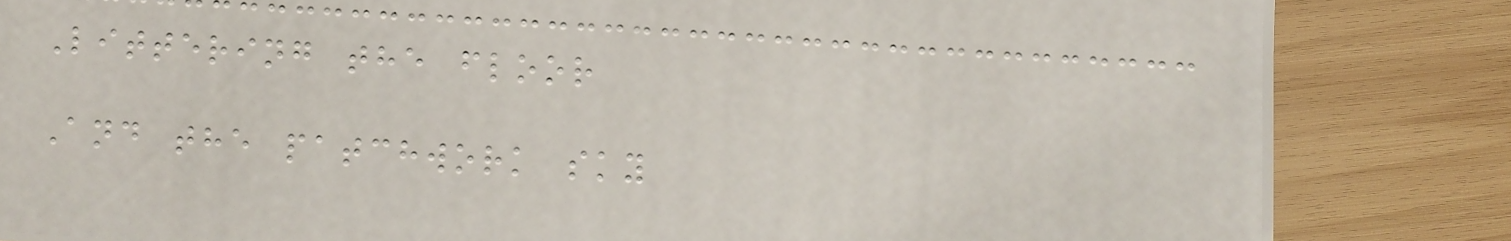Littering the floor
And the patchwork sky
